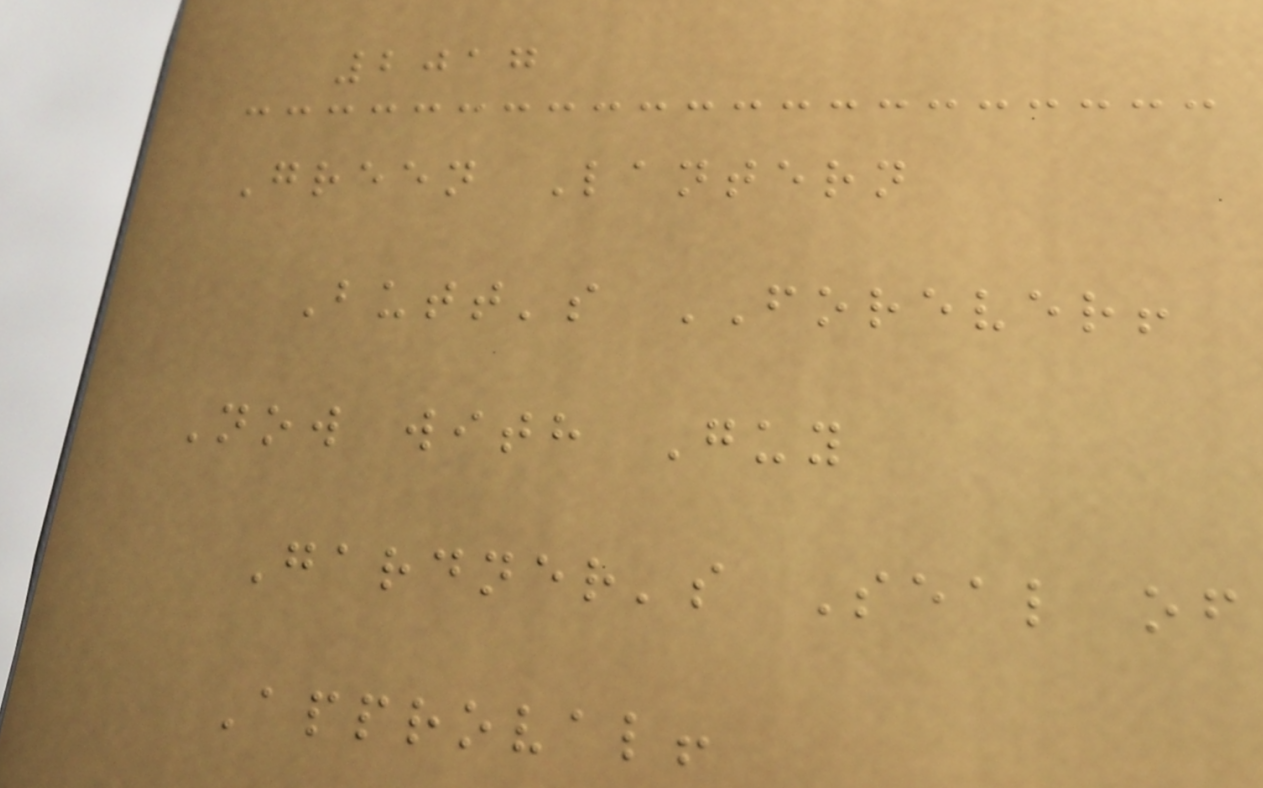2017
Green Lantern
Butt's FOREVER!
Now with Guy
Gardner's Seal of
Approval!
